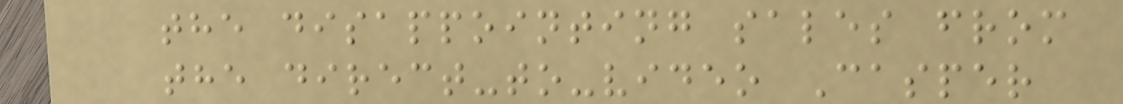the disappointing sales from
the direct-to-video Casper
